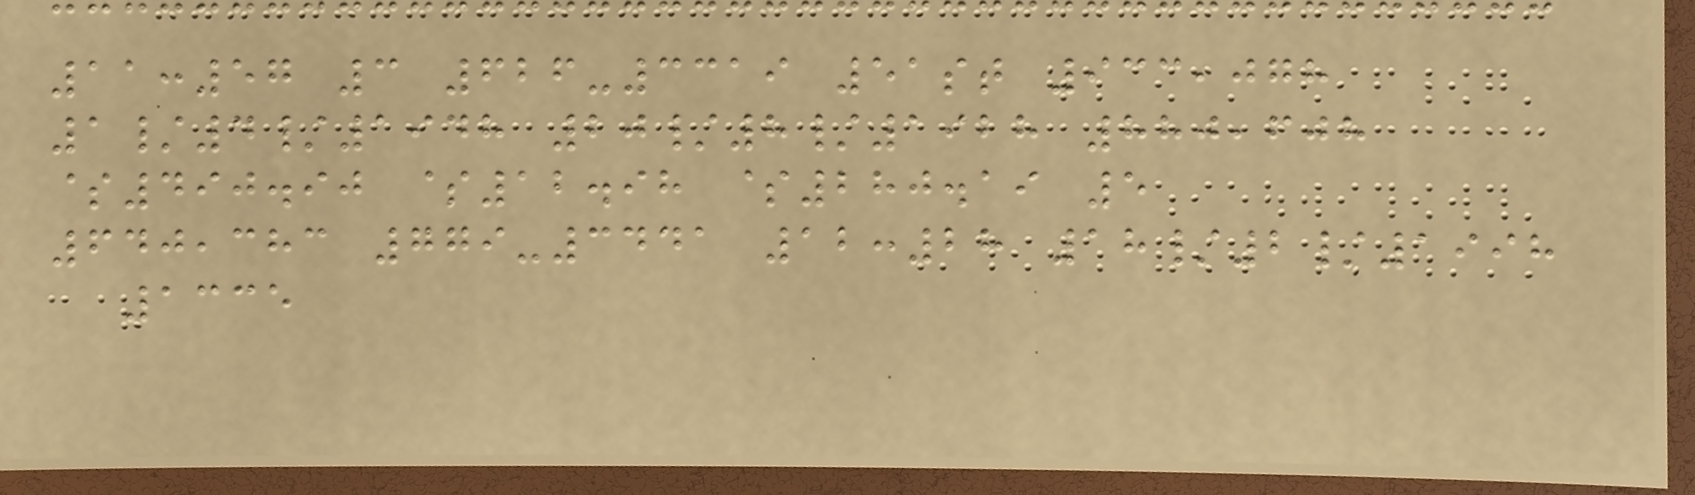11:57 3 626-3319 51st 933,078
1/4/1948 20/8/1928 880,608
$490.90 $12.98 $280.19 5
640,383 779-3441 12:28 18/2/1998
1335
